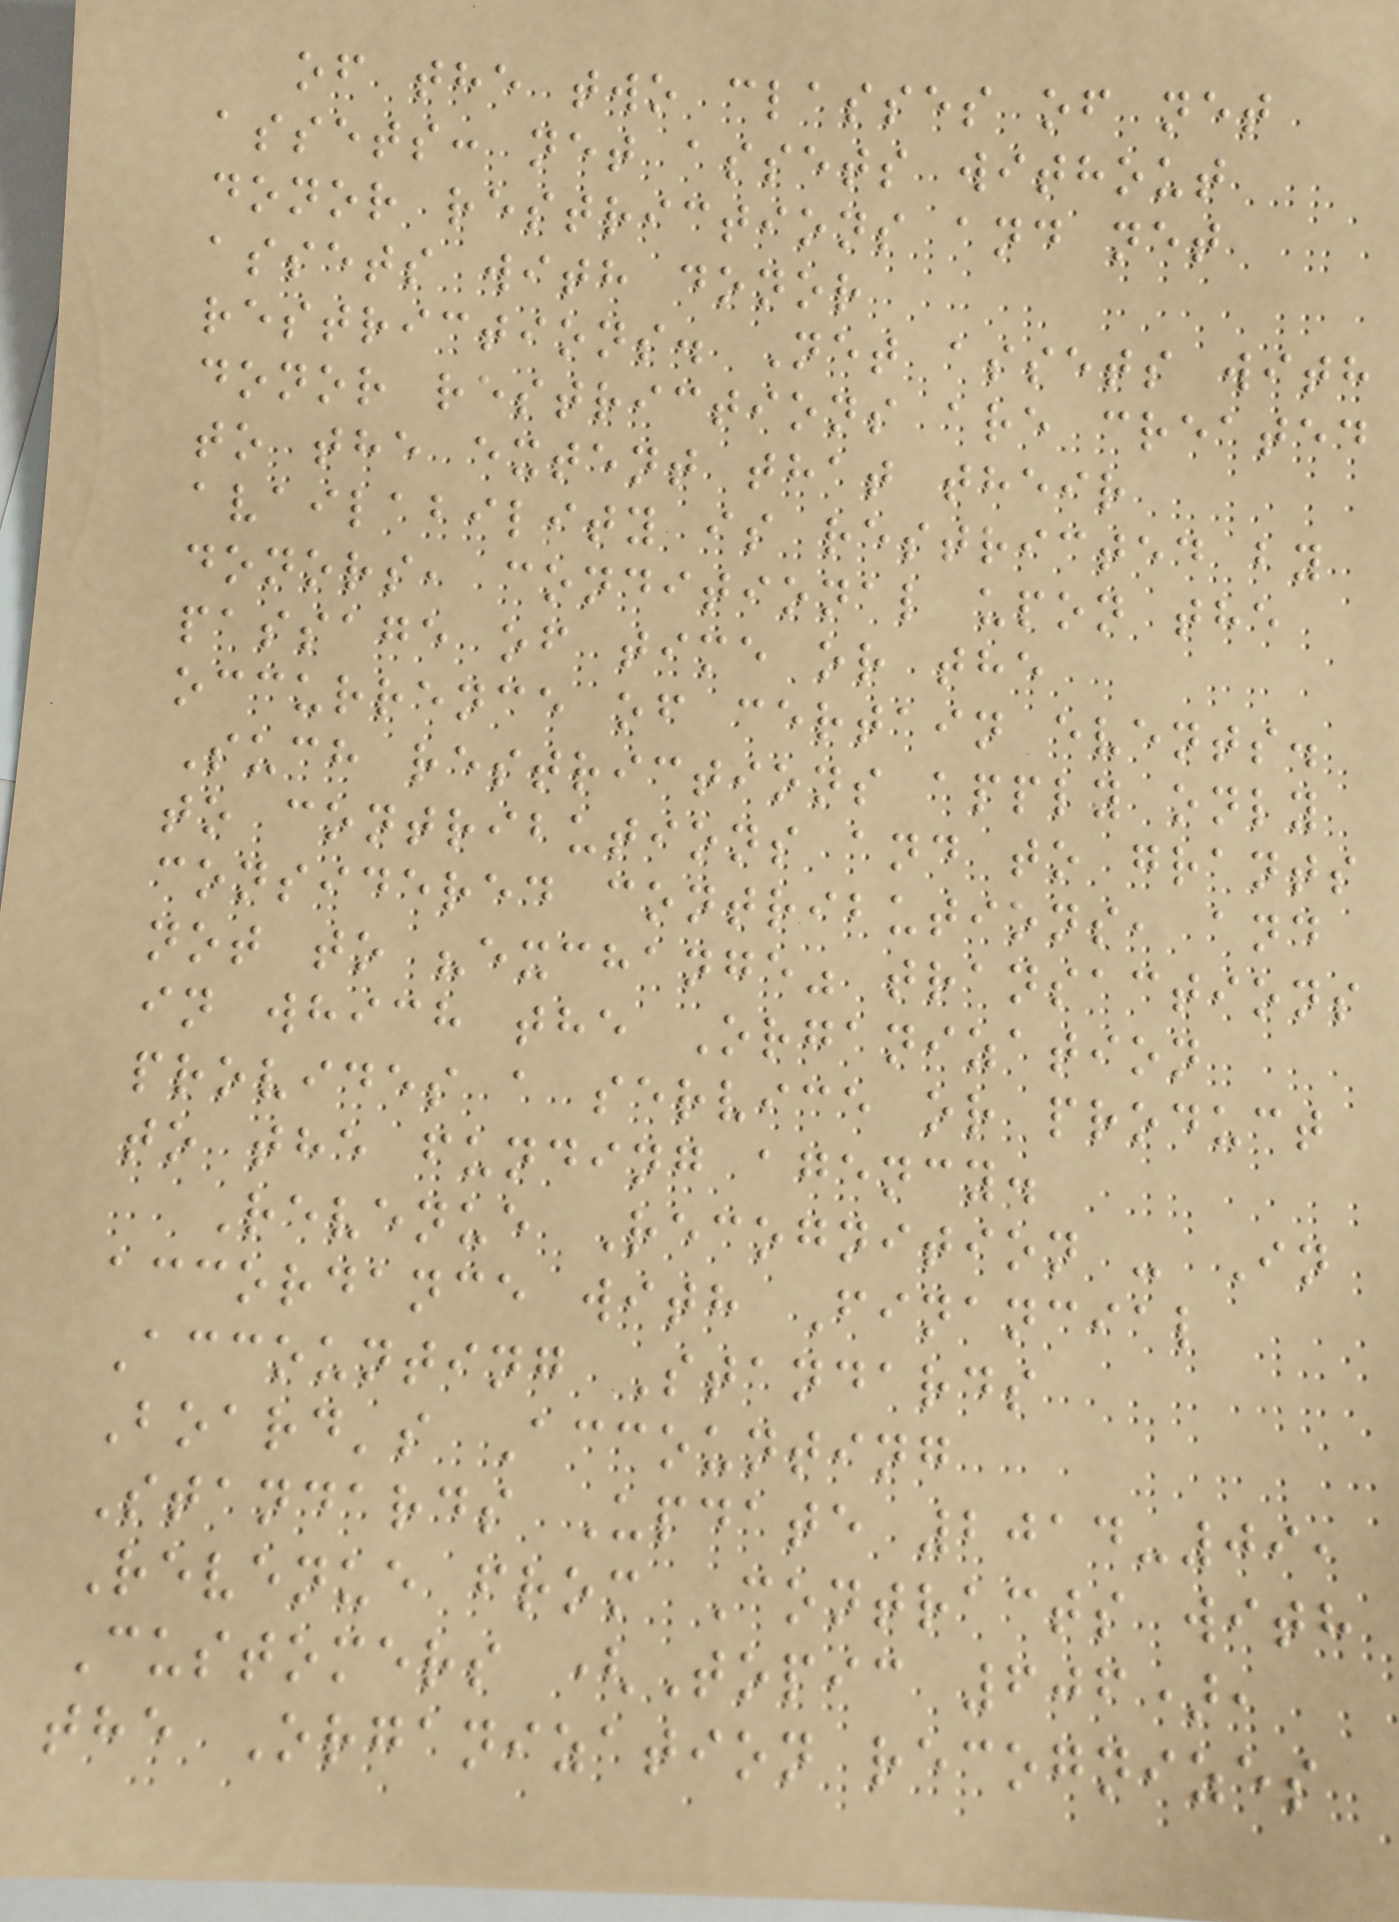of the two classes of net
assets: net assets without
donor restrictions and net
assets with donor
restrictions. Net assets with
donor restrictions are created
to the extent that their
availability is restricted by
donors, conditional upon the
passage of time or the
occurrence of certain events.
Such restrictions apply only
to contributions and to grants
considered contributions, and
not to "exchange" transactions
in which the Organization
provides a service or product
to the funding agency.
Revenue Recognition - In
accordance with Financial
Accounting Standards
Board's Accounting
Standards Update 2014-09,
Revenue from Contracts with
Customers (Topic 606),
the Organization recognizes
